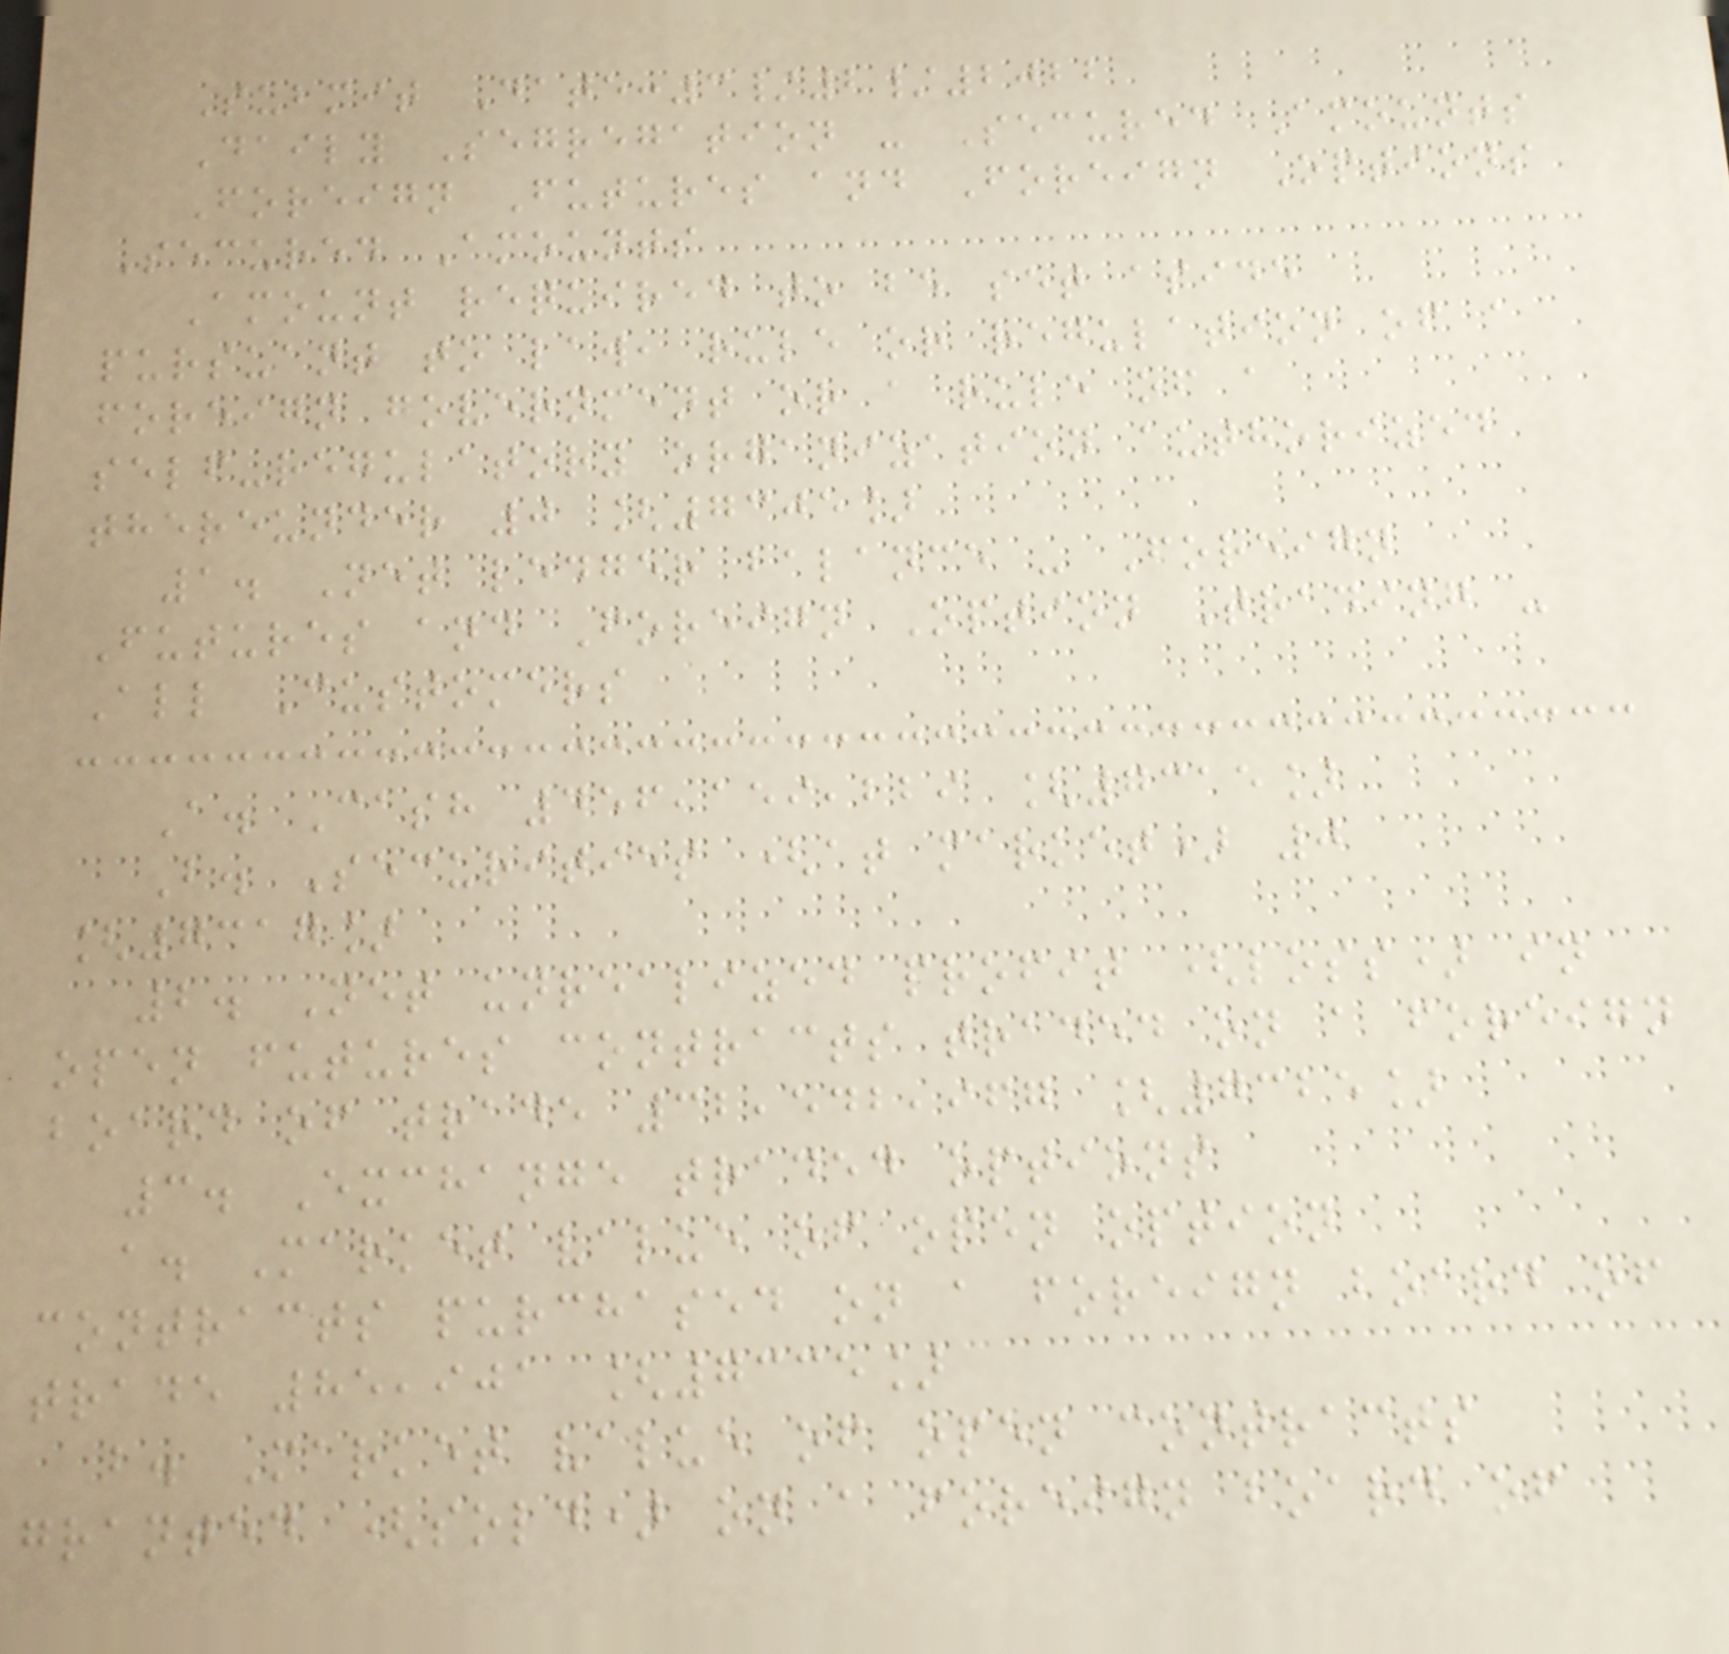Submit Date:3/2/2022
Daily Segregation - Secured Amounts
Foreign Futures and Foreign Options
Secured Amounts
Amount required to be set aside
pursuant to law, rule or regulation of a
foreign government or a rule of a
self-regulatory organization authorized
thereunder 0 [7305]
1. Net ledger balance - Foreign
Futures and Foreign Option Trading -
All Customers
A. Cash 456,159,229 [7315]
B. Securities (at market) 0
[7317]
2. Net unrealized profit (loss) in
open futures contracts traded on a foreign
board of trade 32,542,967 [7325]
3. Exchange traded options
a. Market value of open option
contracts purchased on a foreign board of
trade 85,901 [7335]
b. Market value of open contracts
granted (sold) on a foreign board of
